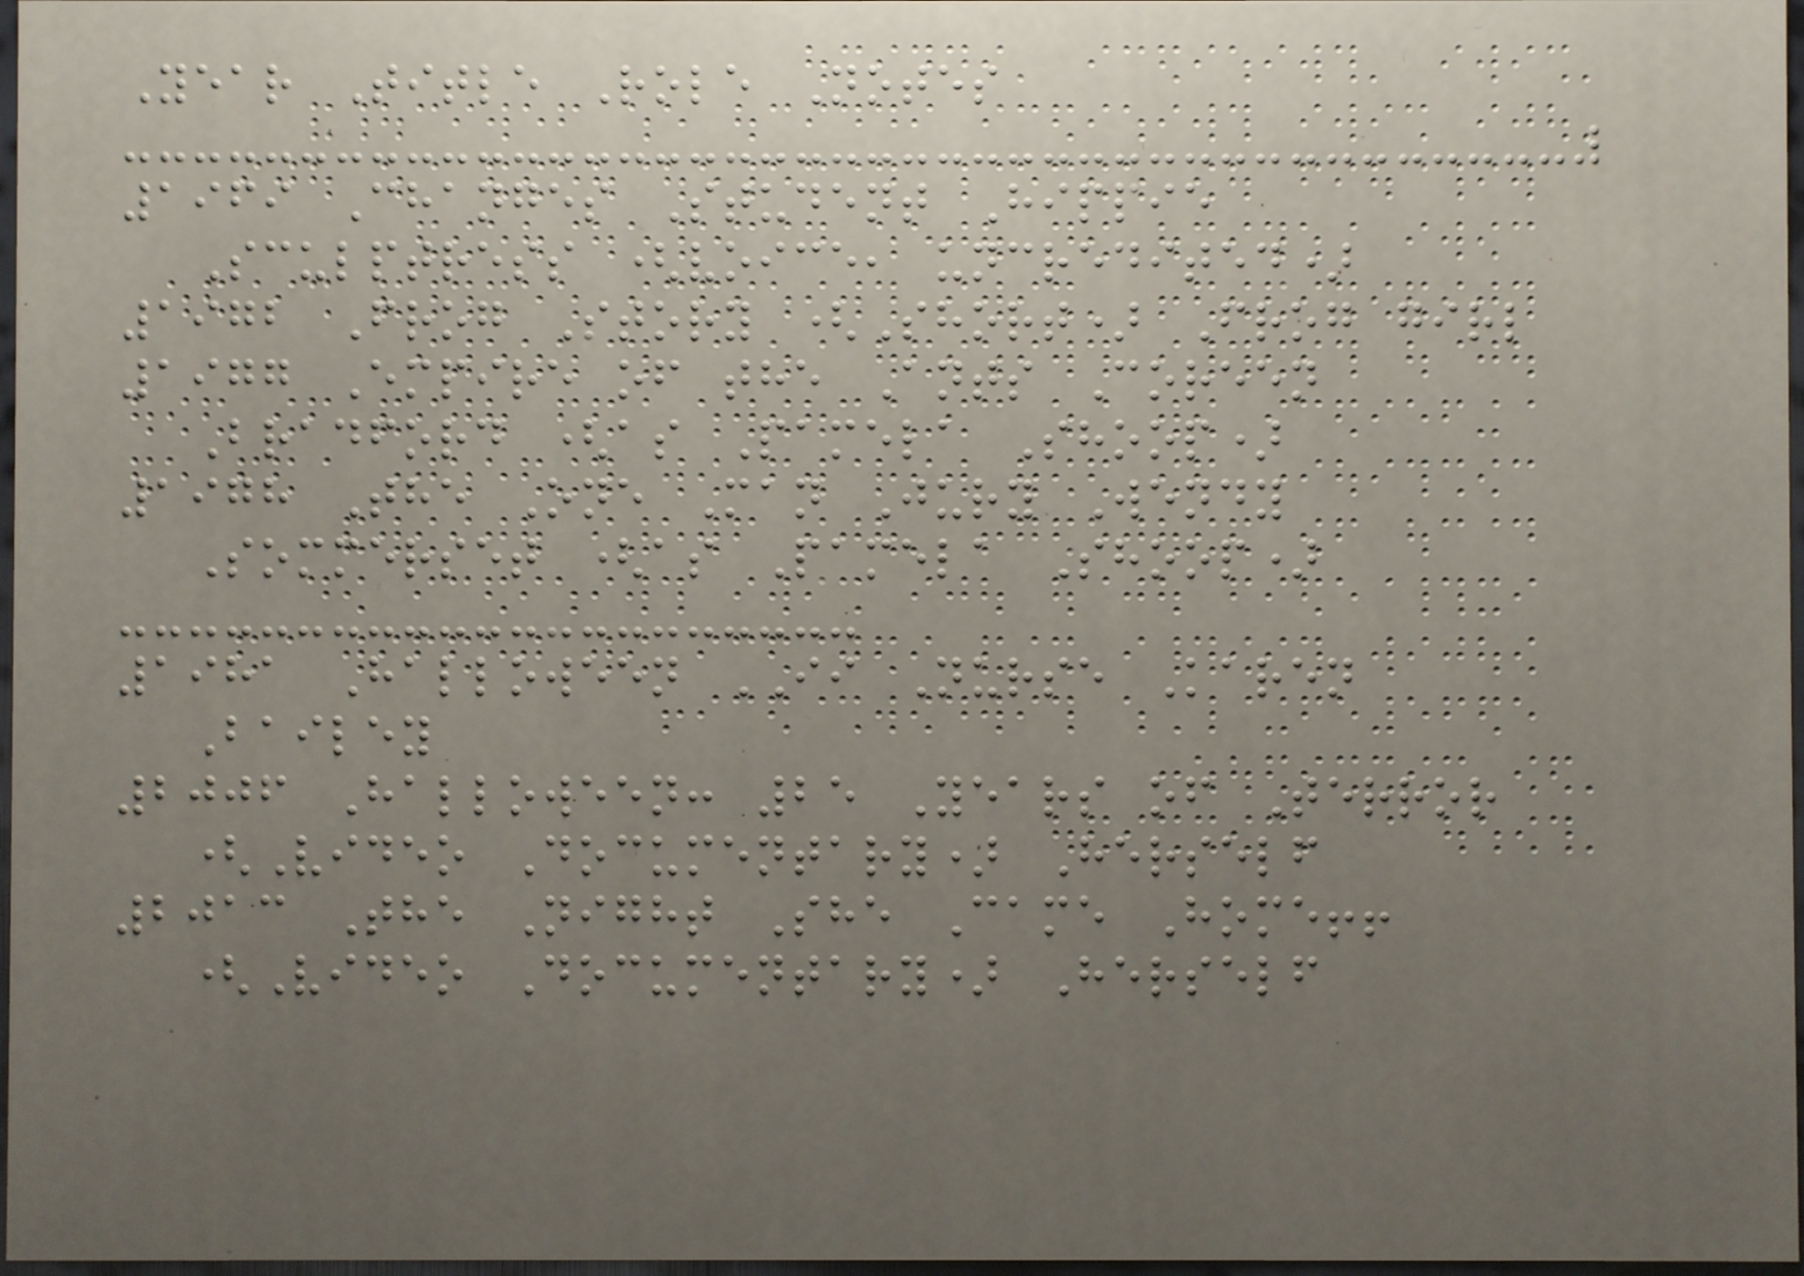Year Title Role Notes
1969 Changes Student Hippie
Sculptress (voice, uncredited)
1972 Frog Story (Short) Frog girl
1977 Empire of the Ants Coreen
Bradford (as Pamela Shoop)
1978 The One Man Jury Wendy
Sommerset (as Pamela Shoop)
1981 Halloween II Nurse Karen
Bailey
2006 Halloween: 25 Years of Terror
(Video Documentary) Herself
2013 The Night She Came Home!!
(Video Documentary) Herself
